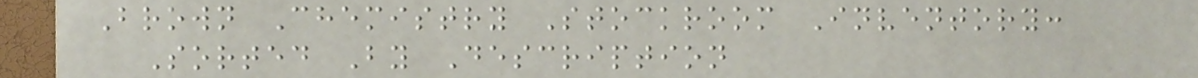Brown Chemistry Stockroom Inventory:
Sorted By Description
